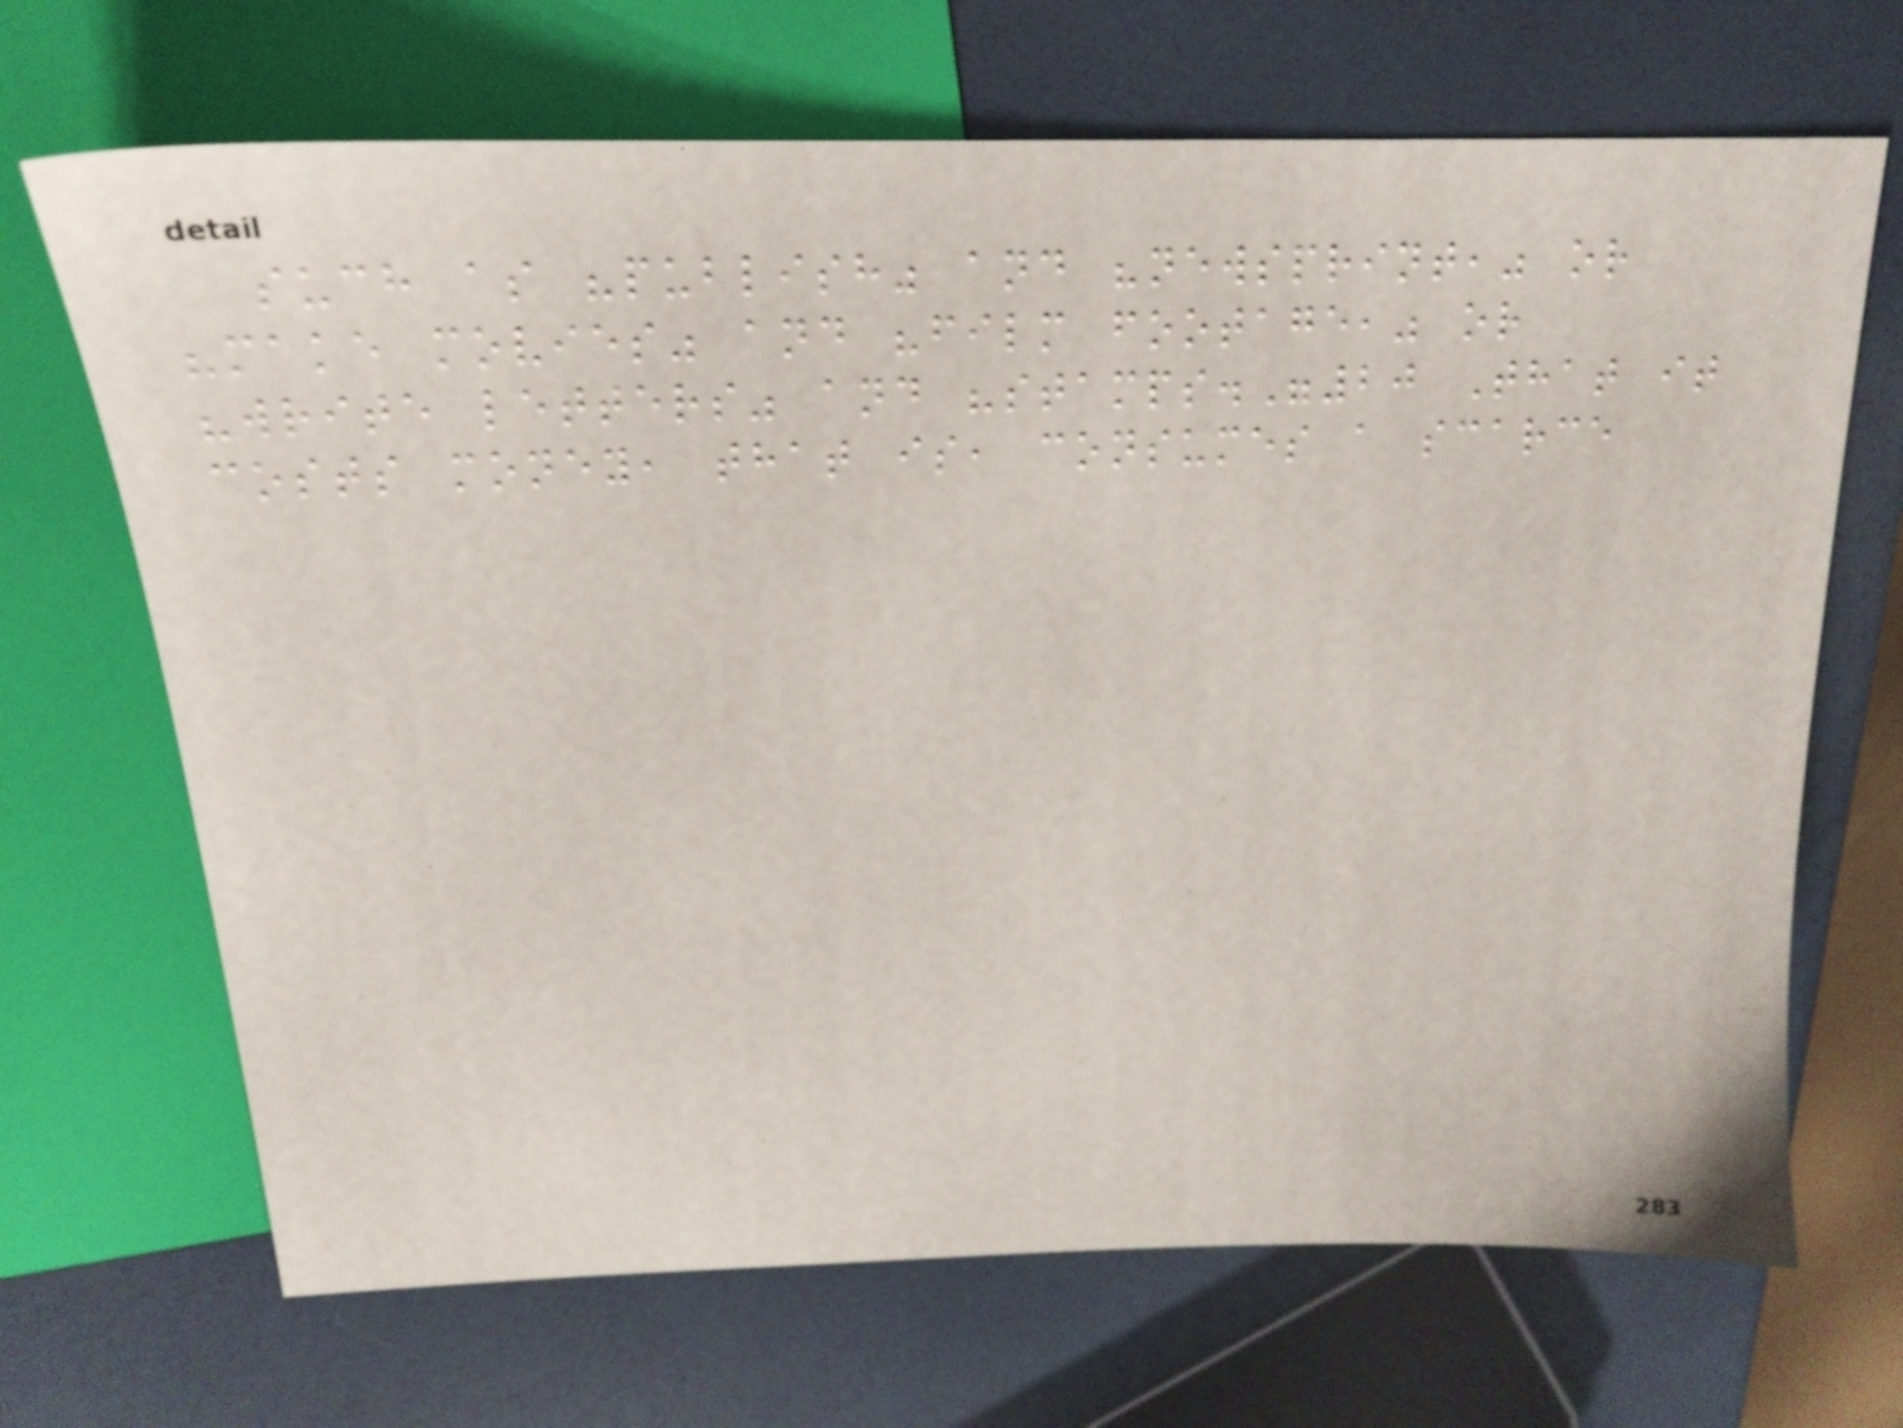such as "publish" and "newsprint," or
"make movies" and "film footage," or
"write letters" and "stamps."20 That it
costs money, that is, consumes a scarce
